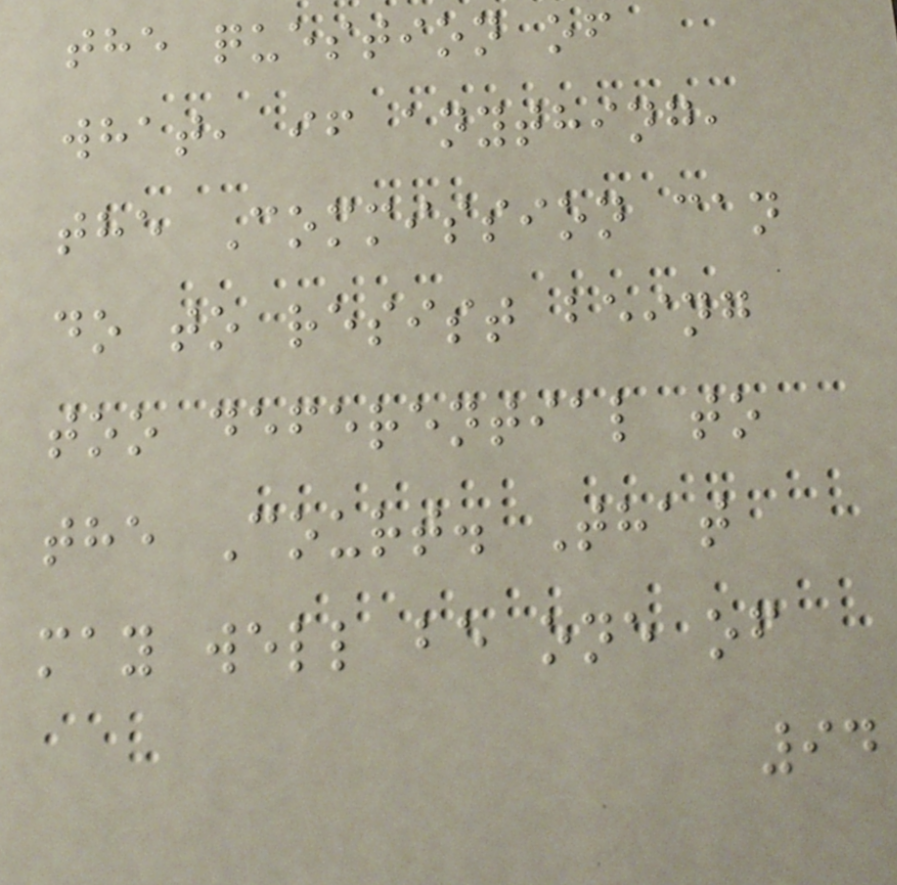the question of
what, if anything,
the Commission can
do to resist being
too deferential to
the Court. That
may well be one of
94
